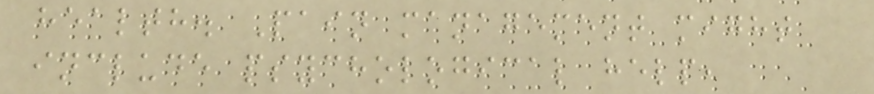health. Pain management might
include psychological help,
